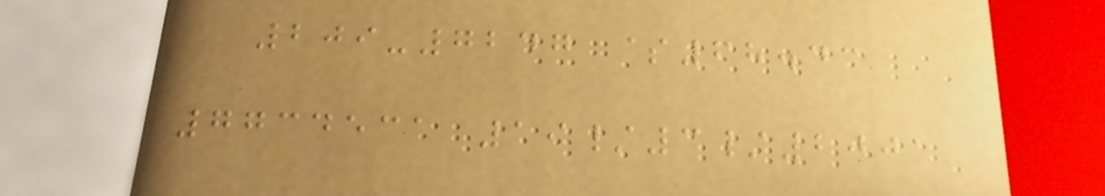209-7247 $68.43
7734531 19/3/2001
